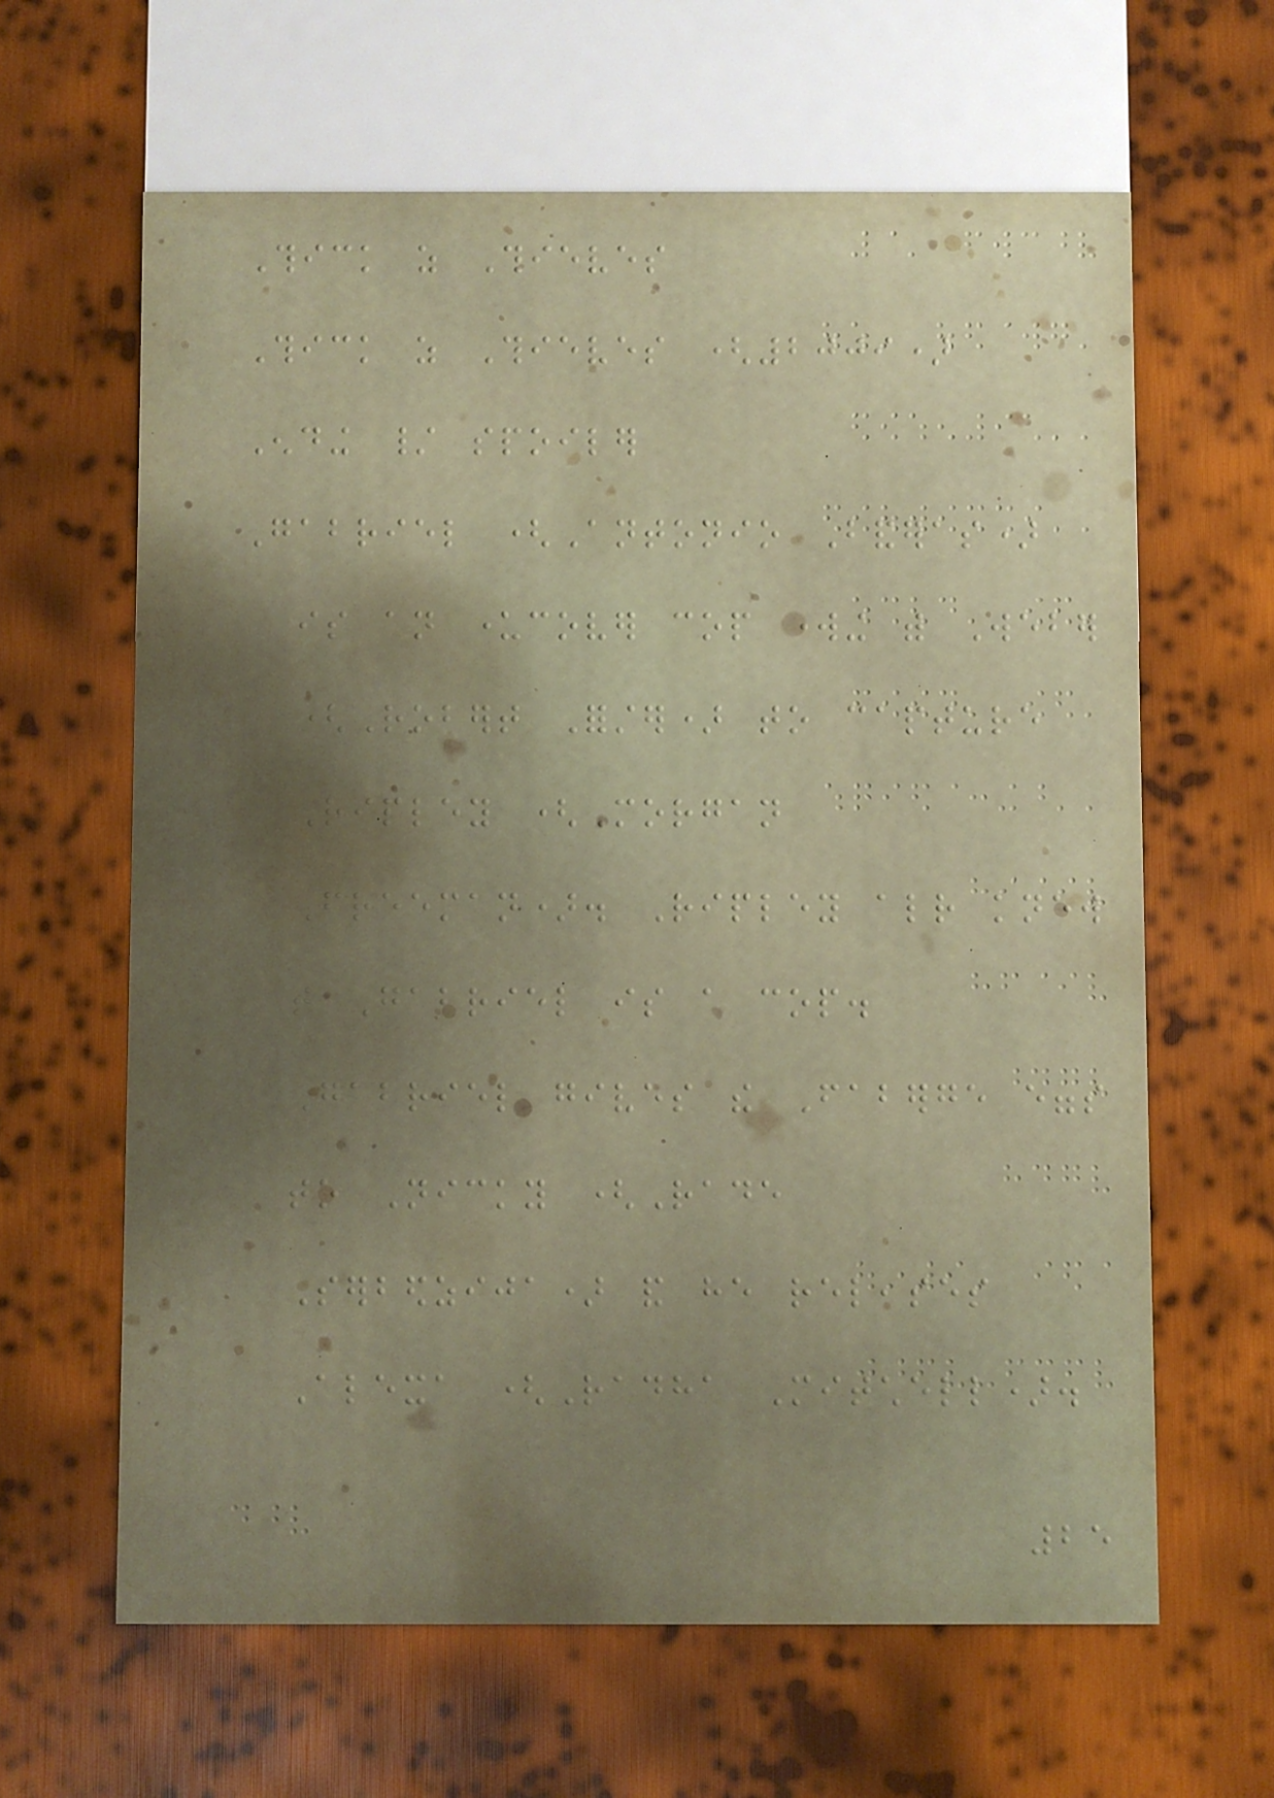Thick as Thieves
Thick as Thieves (2009)
Ending / spoiler
Gabriel (Antonio Banderas)
is an undercover cop working with Weber
(Robert Forster) to capture
Ripley (Morgan
Freeman). Ripley already knew
that Gabriel is a cop.
Gabriel gives the Faberge eggs
to Nicky (Rade
Serbedzija) and he releases
Alexa (Radha Mitchell).
25
